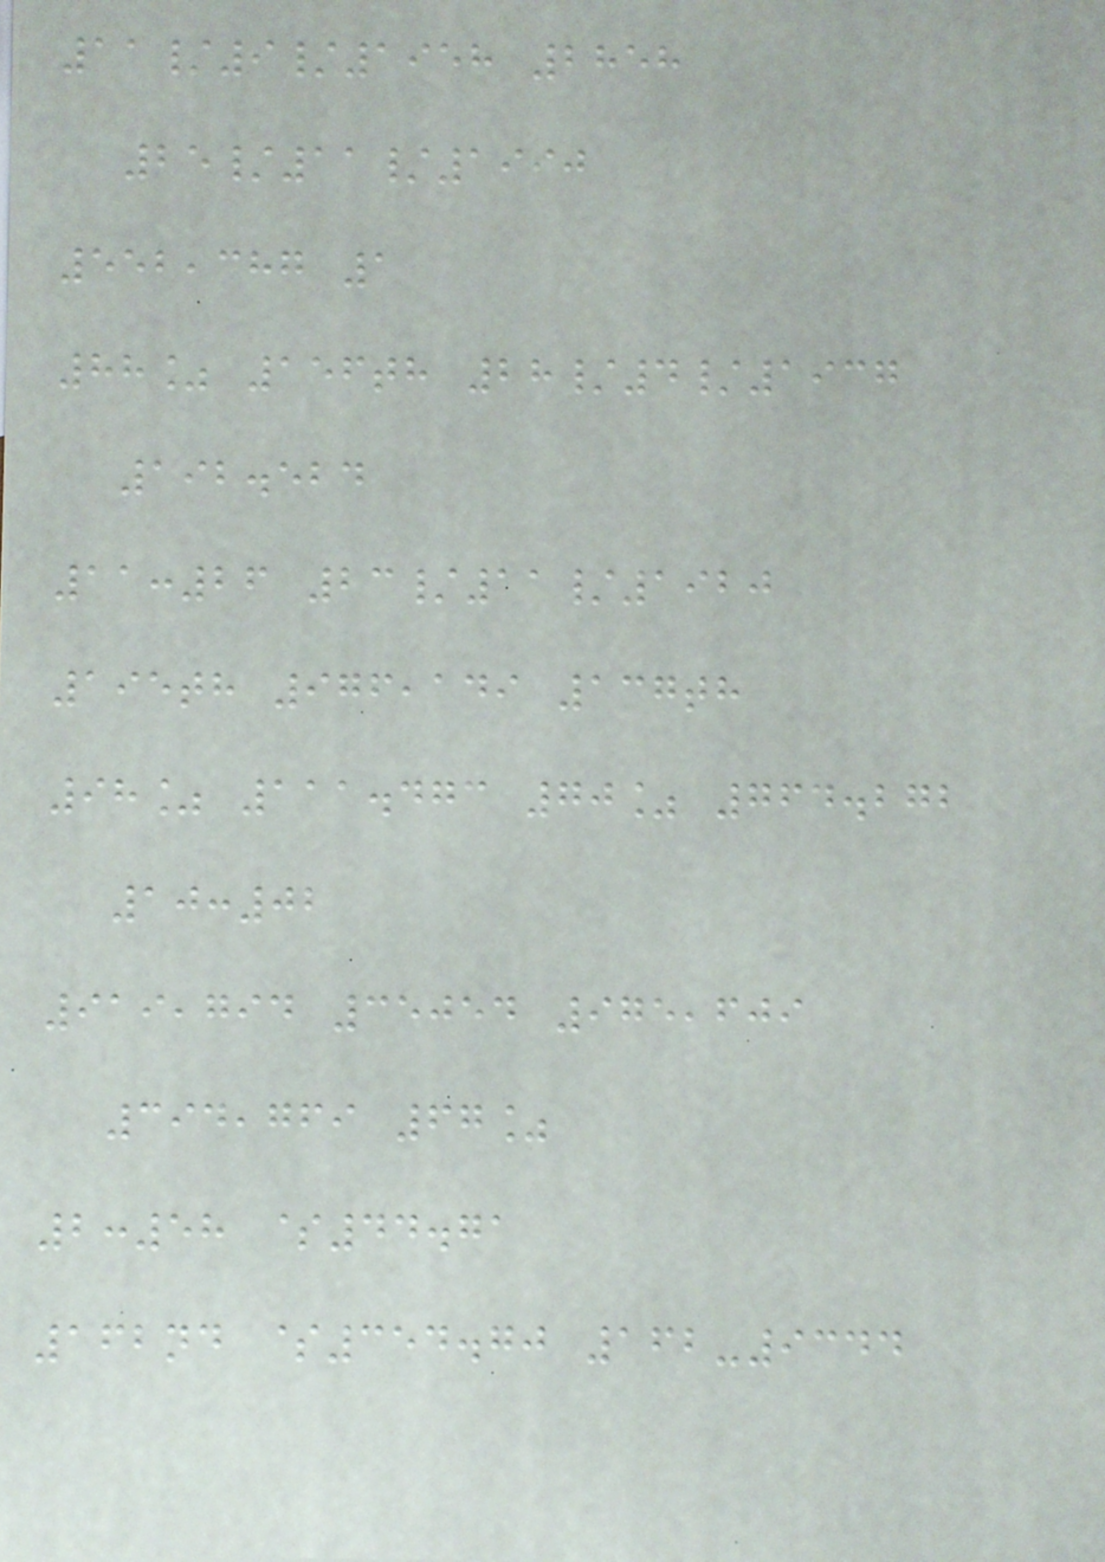11/9/1958 2858
25/11/1990
552,387 1
88% 156th 28/4/1937
192.524
11:26 23/11/1920
195th 976,149 137th
98% 111.473 70% 764.272
10:02
919,794 35054 975,609
394,769 67%
2:58 $44.71
162nd $354.70 162-9344
